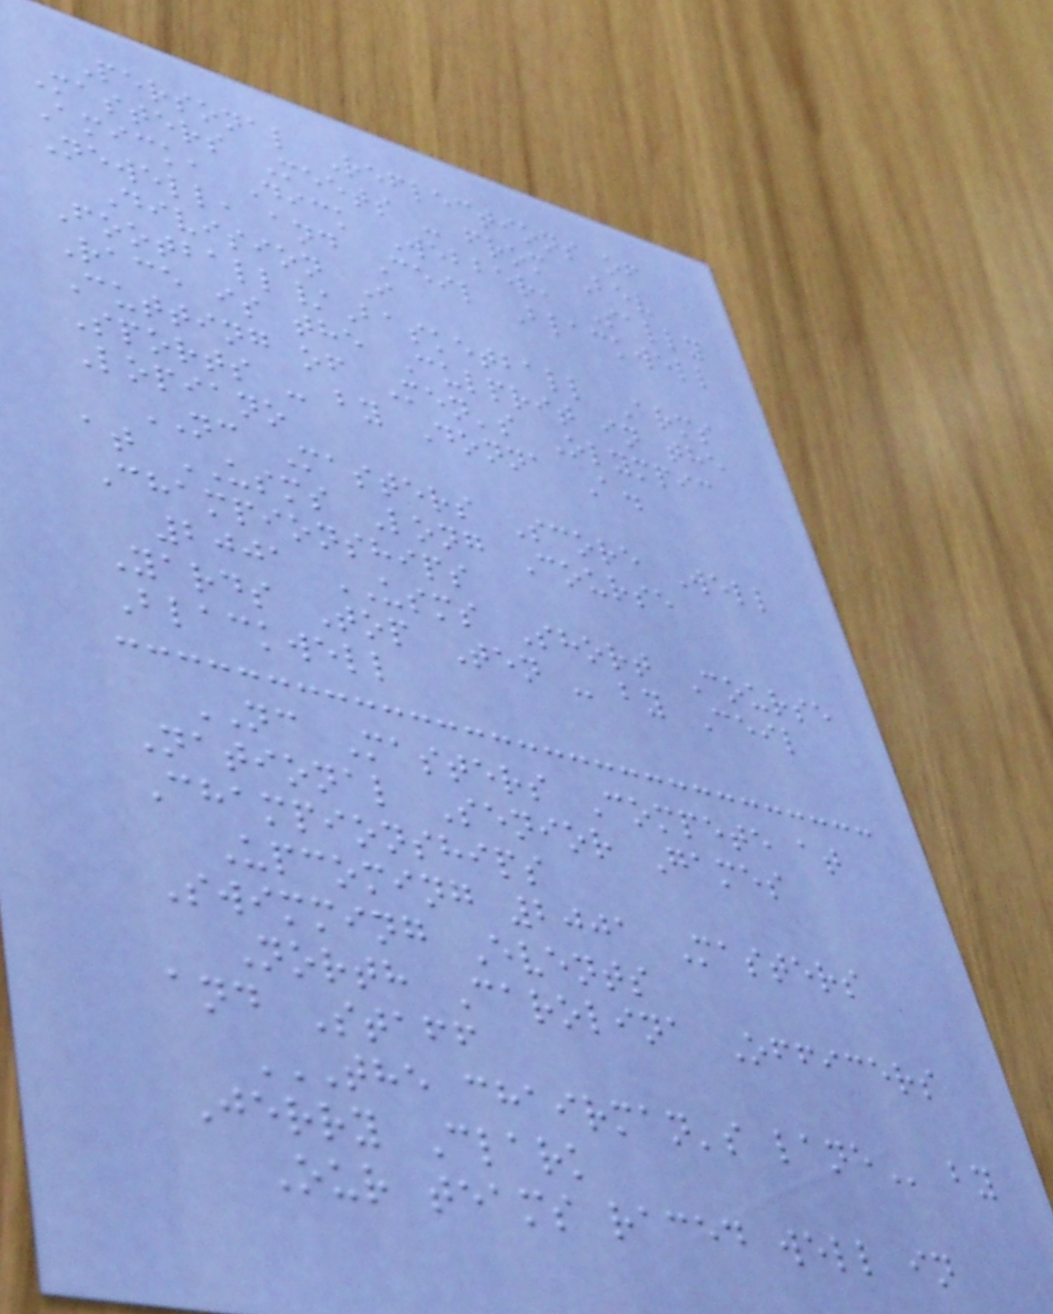Personal Reflections of
Masters Meets - from Bev
Amick, Dick Webber, Sally
Newell, and Ceil Blackwell
Division I
Football/Basketball Arms
Race is the Culprit in the
Cutting of Men's Olympic
Sports - by Donna A.
Lopiano
NC Masters Score Well
at USMS Long Course
Championships
2001 USMS Short Course
Yards Top Ten - by Ceil
Blackwell
NC Masters Compete at
National Senior Games
Championships
Upcoming 2001 Masters
Swimming Events
North Carolina Officers
and Staff
THE CHAIRMAN'S LANE by
Jerry Clark
Our teams raced well in
